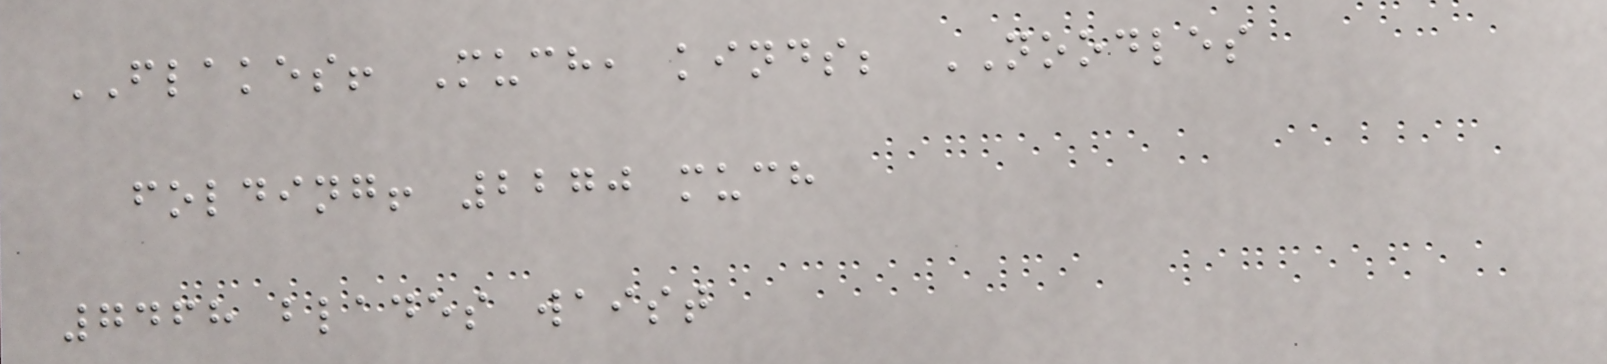FLAKES! Much, kinds; NOODLES
folding! 2270 much
7468 blades waist
